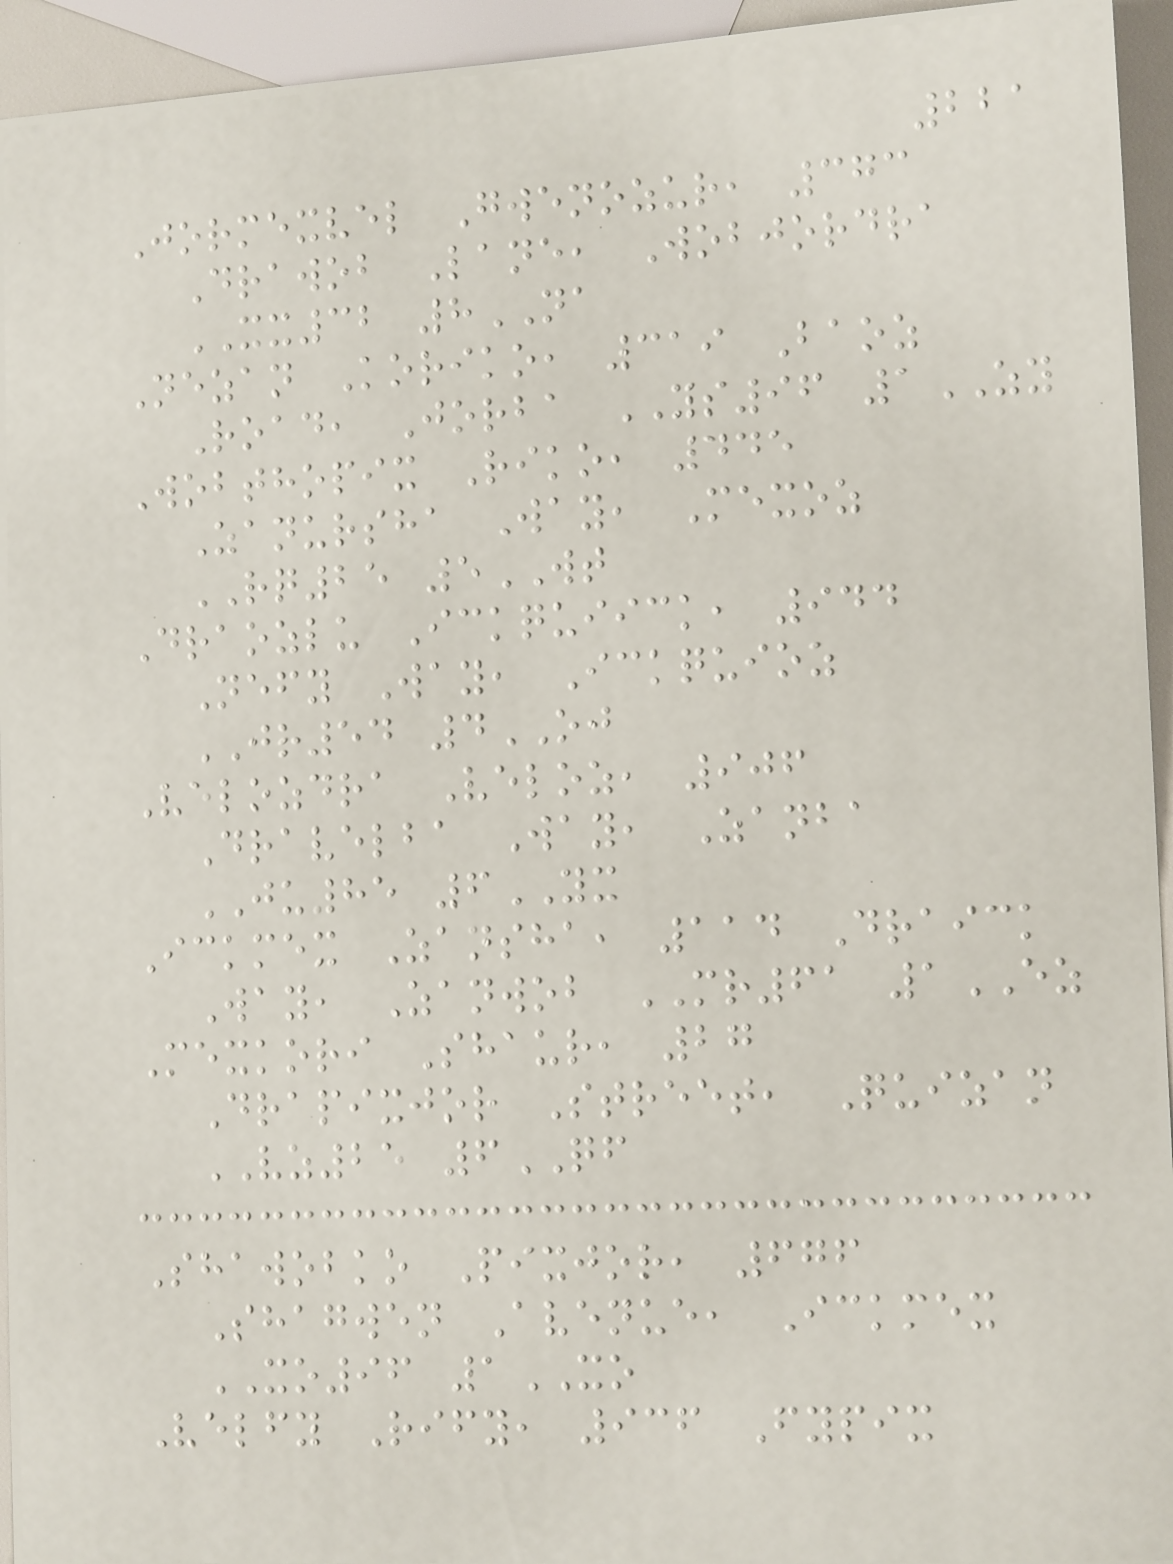221
Jormexvel Gwenozur, 373
Drawob Lane, Wobjordra
XX32 8NA
Nezan Koriko, 319 Baoz
Road, Jorba YS96 1ZY
Wobthopix Riko, 445
Zanursha Way, Mexoz
RQ25 5WT
Draozlu Ickquiick, 944
Nefy Way, Ickquioz
JR54 4OJ
Velozdra Veloz, 906
Dravelba Way, Zanba
JU85 6YX
Ickmex Zansha, 114 Draick
Way, Zanwob MR61 1EZ
Mexkori Shaur, 27
Drapixjor Street, Quizan
VZ25 6QF
Shawobko Pixjor, 676
Shagwen Avenue, Ickmex
XO96 1XO
Velfy Rify, 936 Fypix
